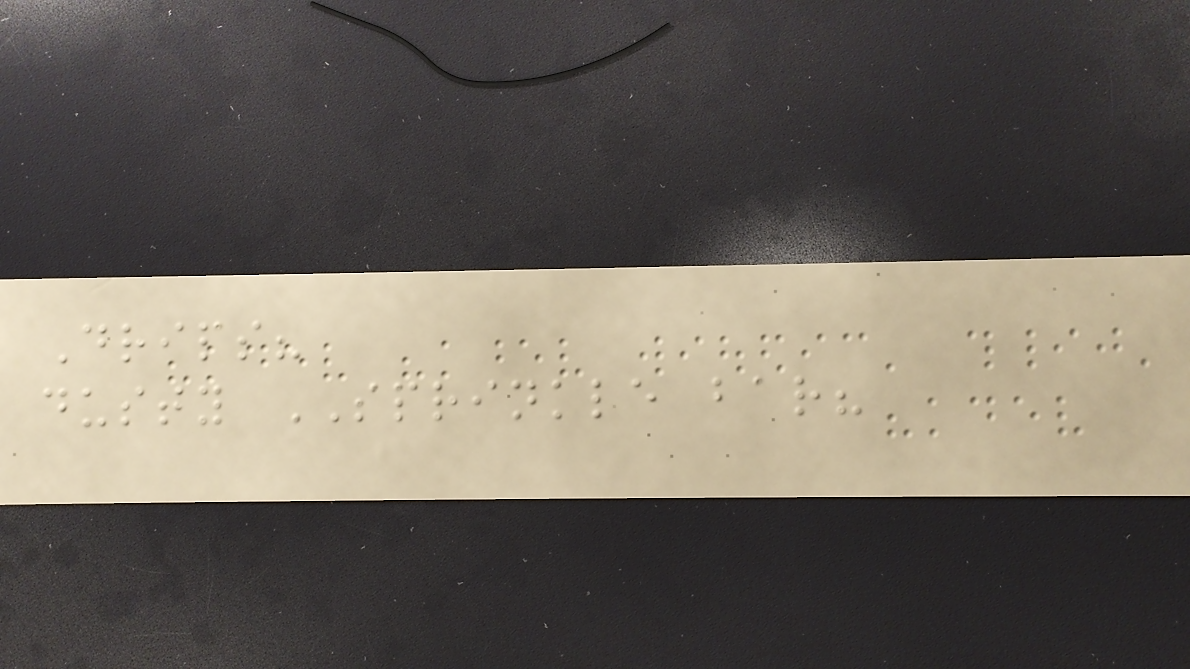Drips?
dusty SPRINKLE bar?
